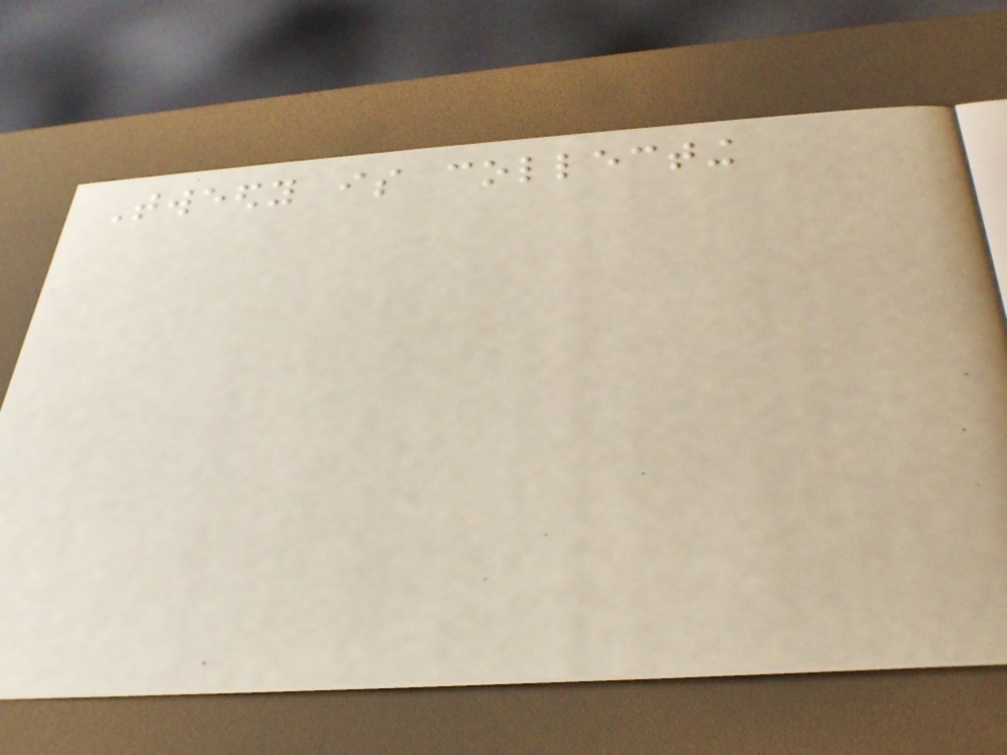Tweedy is collecting
